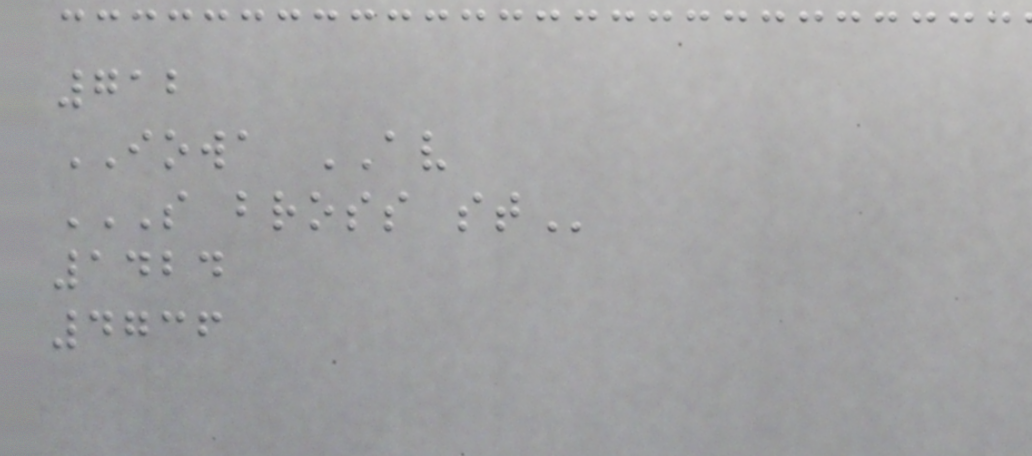712
IOWA AV
S BROSS ST
1424
4736
